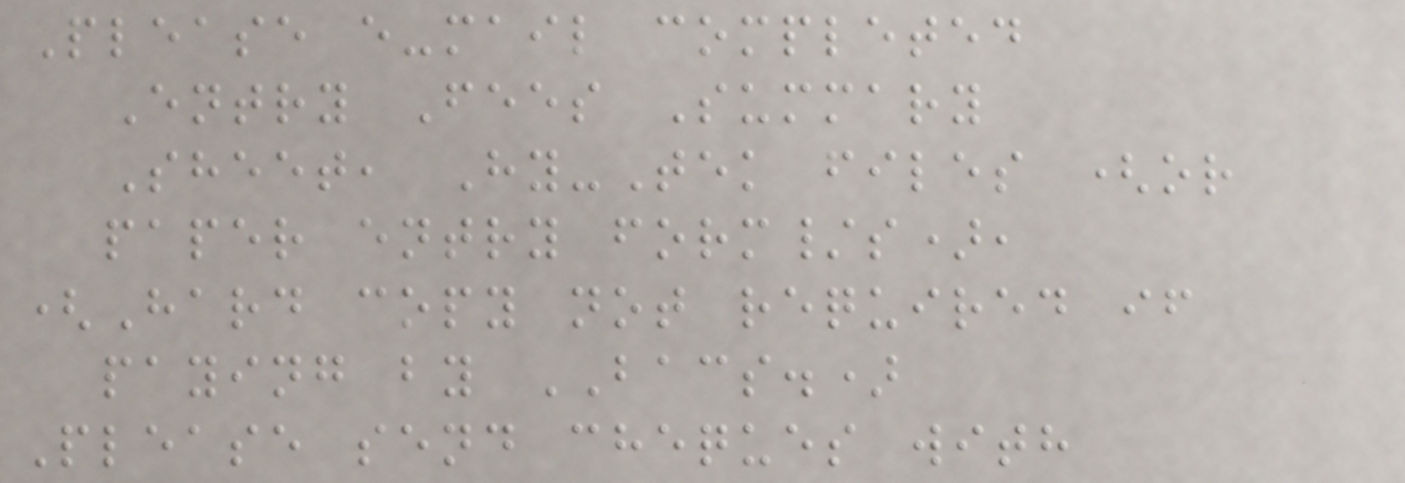Please e-mail completed
Entry Fees Summary
Sheet, Hy-Tek files (or
paper entry form/s),
(Hard copy not required if
paying by BACS.)
Please send cheques with
